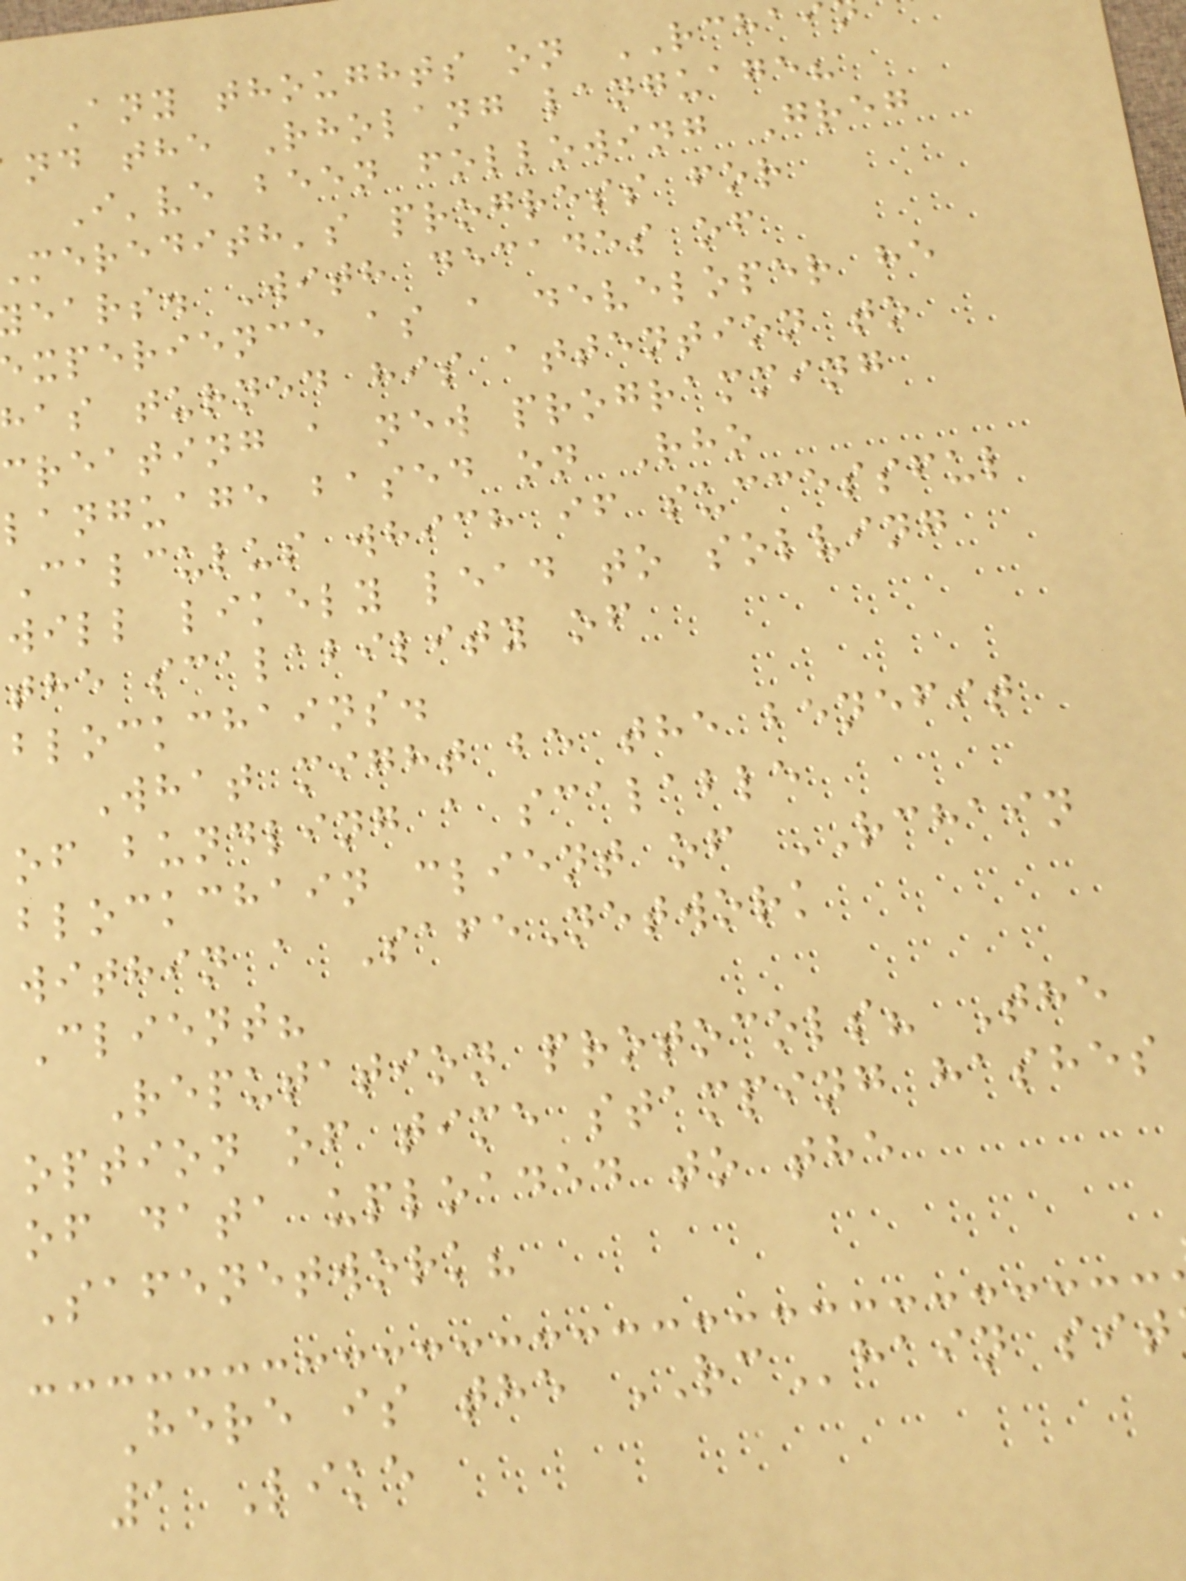Any thoughts on RCHAI
nd the Rholang language?
I've been following Greg
meredith's progress for
ears. With decades of
xperience as a developer he
has turned his attention to
creating a new programming
language based on Rho
Calculus which if successful
will likely lead to solving
the scalability of
blockchains.
What might be the benefit
of bundling a scalable
blockchain client of RCHAIN
within a SafeNetwork
Client?
Reputation protocols? The
option of time stamping hashes
of data uploaded to the
Safenetwork?
Here is the RChain sit
1 Like
